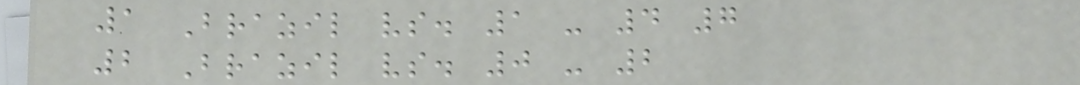1 Brazil vs. 1 - 4 7
2 Brazil vs. 0 - 2
